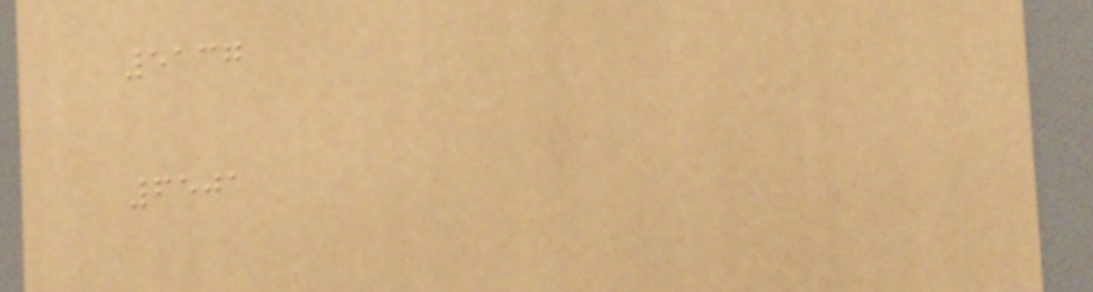5137
6501
